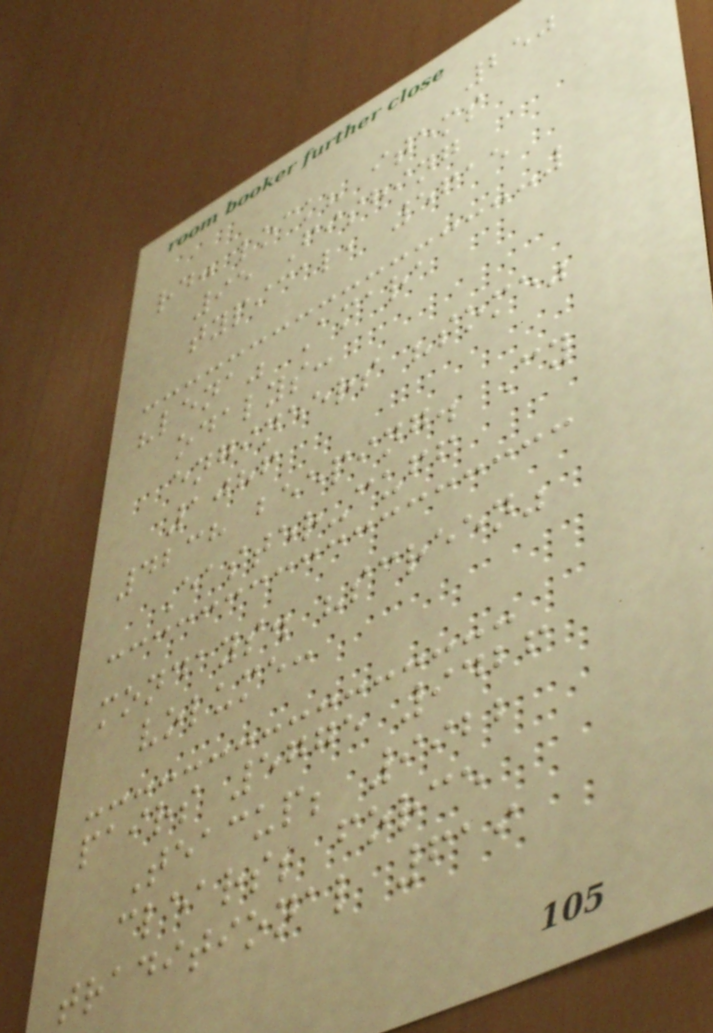250
rd: lock? items
95 Fishing
typical, 5615
"lena" Amara
odalys:
engineers "some"
1086
4238 beeping. Cy
Easter-cuff
mondays. "screen"
volume:
pairs 5775 9426
Teacup; 9922
clears; force
traditional 619
